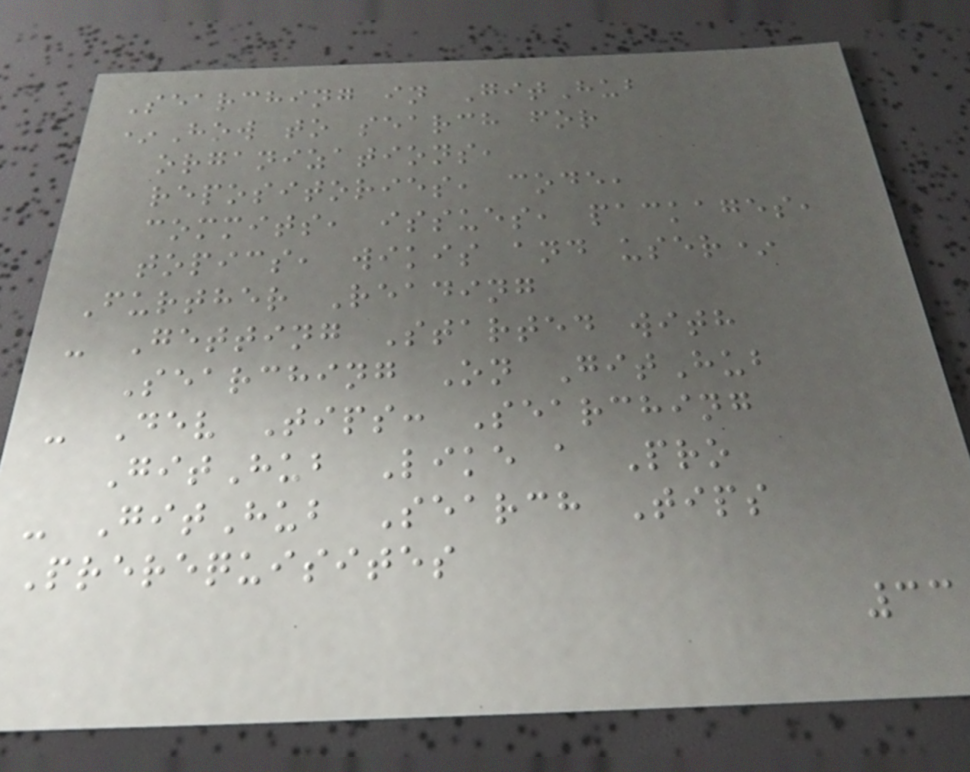Searching in GitHub
*How to search for
organizations,
repositories, code,
commits, issues, packages,
topics, wikis and user*
Further Reading
- Getting Started with
Searching On GitHub
- Dev Tips: Searching
GitHub Like a Pro
- GitHub Search Tips
Prerequisites
33
